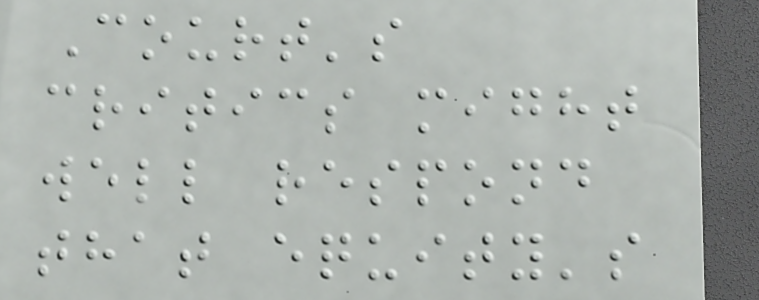Court's
critics might
well respond
that equity's
